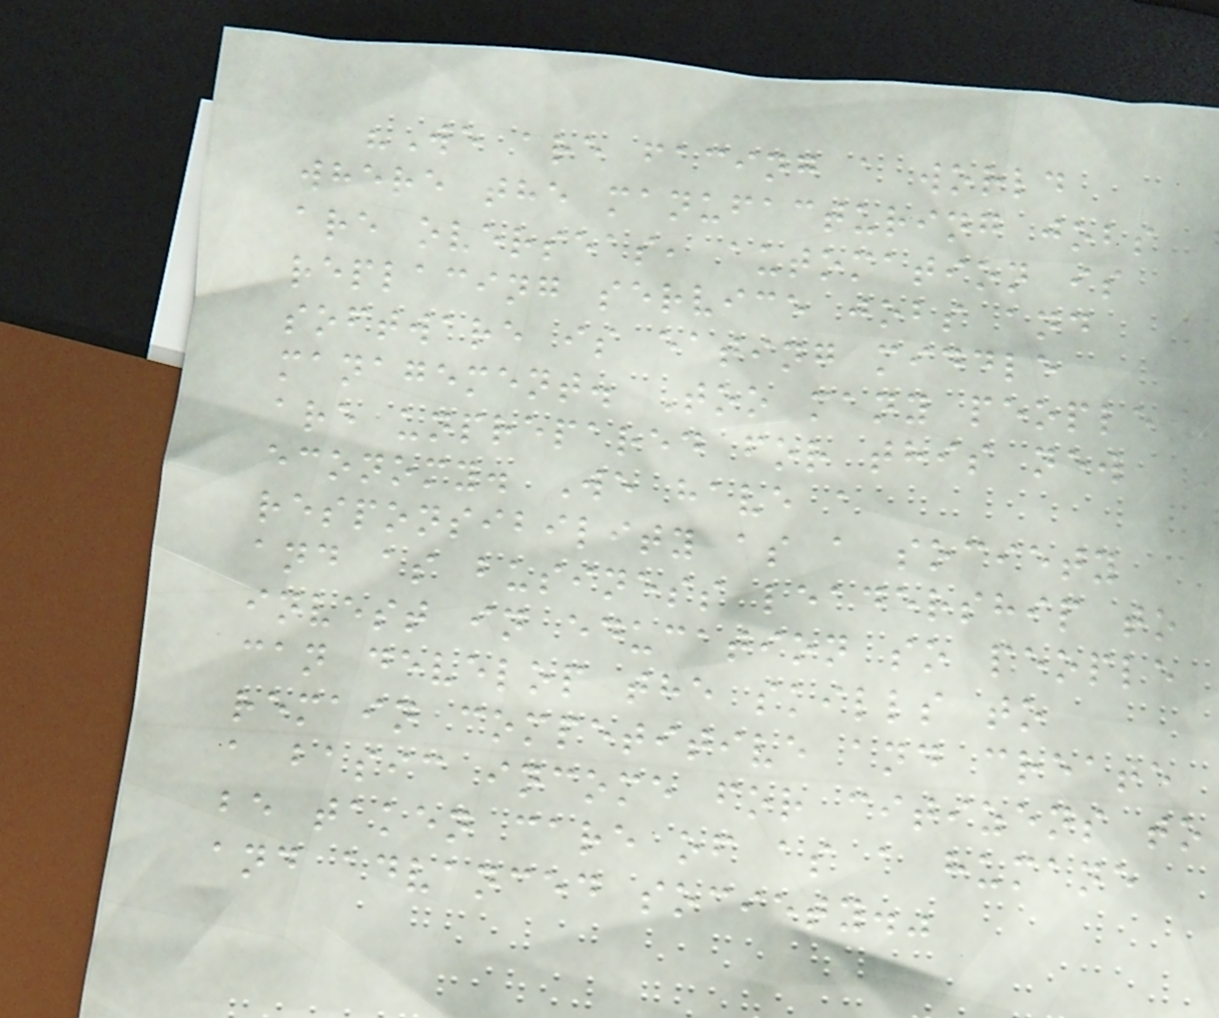"We are facing a world
where the manufacturing jobs
are overseas, automation is
replacing service jobs and
software is eating middle
management. Too many people
are unprepared for this new
economy. We have a
responsibility as a society
and as business leadership to
invest in education so people
can develop the skills to
remain competitive and create
a basic income for citizens to
be taken care of as a humane
and advanced society."
